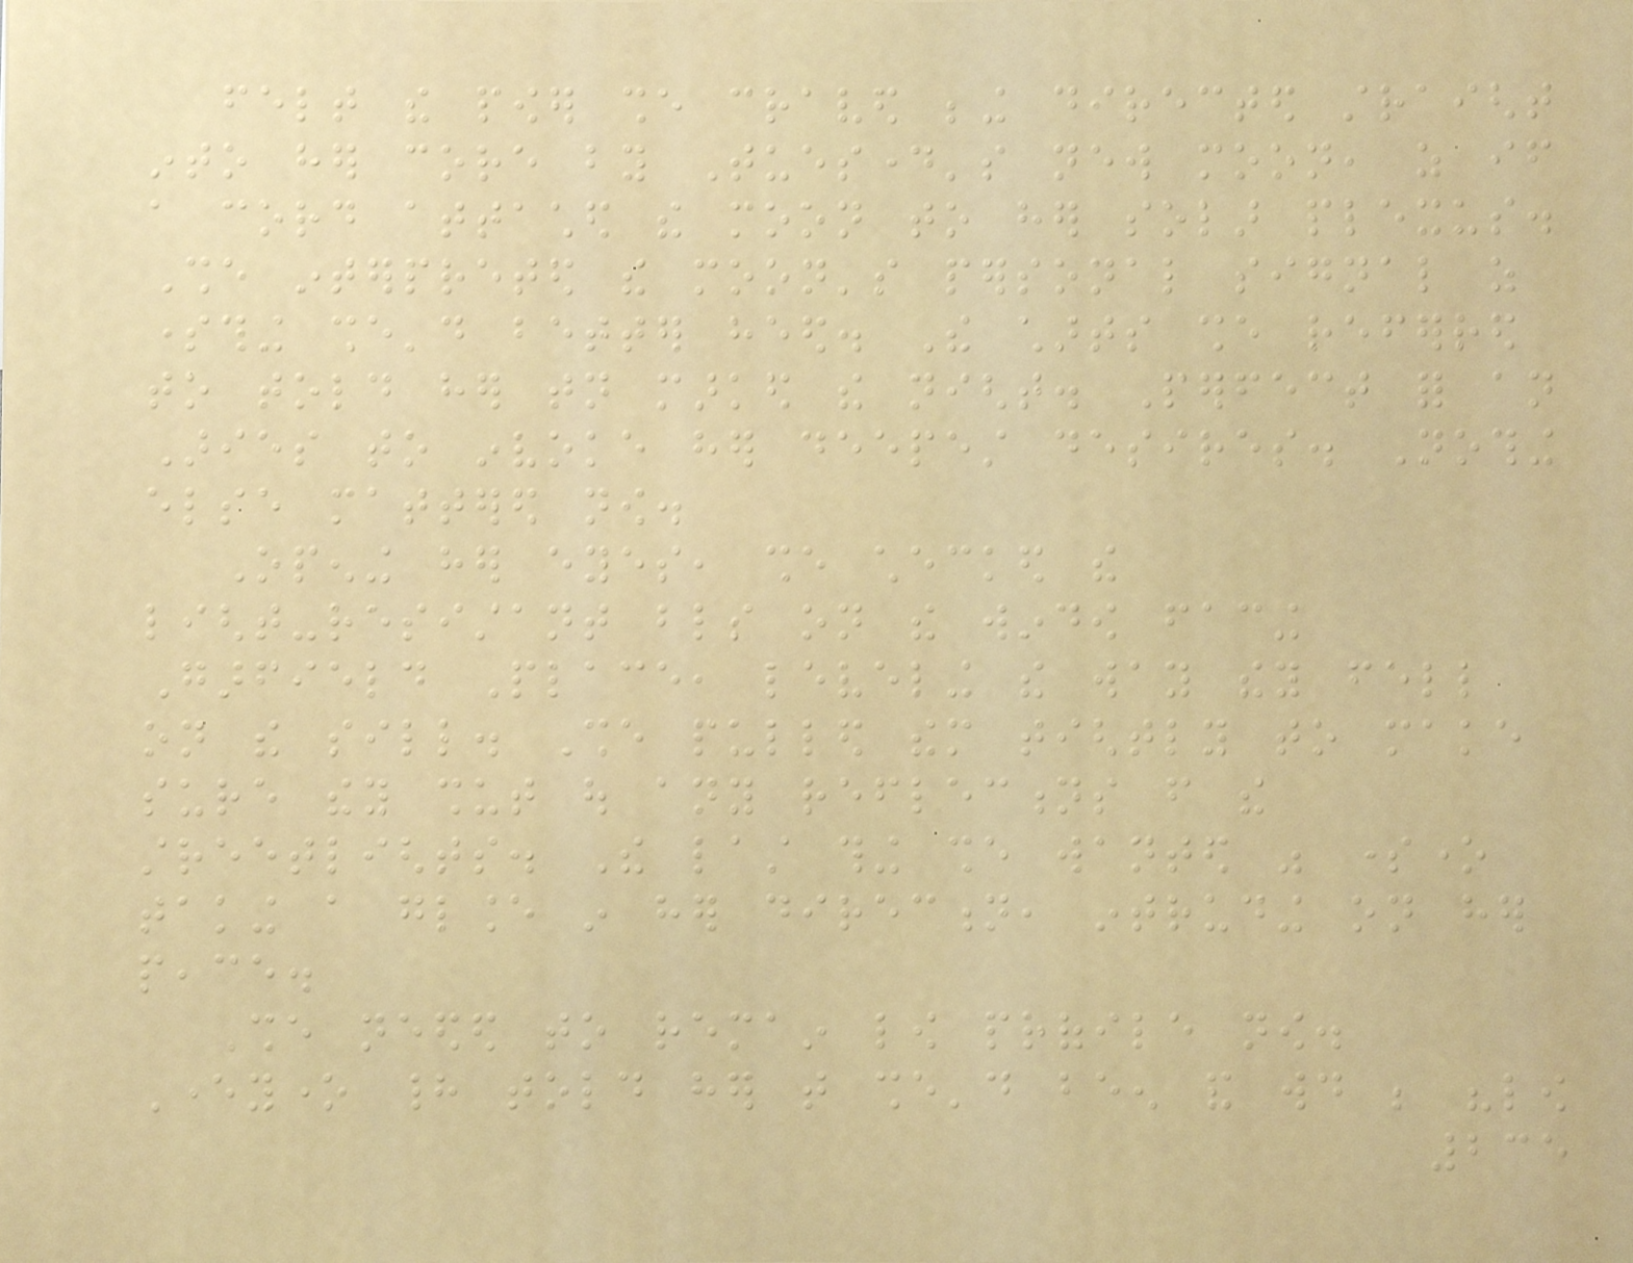felt the power she craved being directed straight
into her core by Tuesday's new moon, as if
a cord attached the moon to her solar plexus.
She interpreted the moon's personal signal as
something she'd better heed. The charts she referred
to told her tonight marked the night. Perfect for an
Aries to invoke her deepest desires. Nothing
else mattered now.
Opening her eyes, she checked the
light-resistant blinds on the window facing
Garfield Place, leveling the way they fell
on the sill. She pulled them tightly to make
sure they shut out any reflections from the
streetlights. The last thing she wanted was someone
taking a glance in her direction, intruding on her
peace.
She needed to remain low profile now.
Everyone had told her that she'd been and would be "low
235
